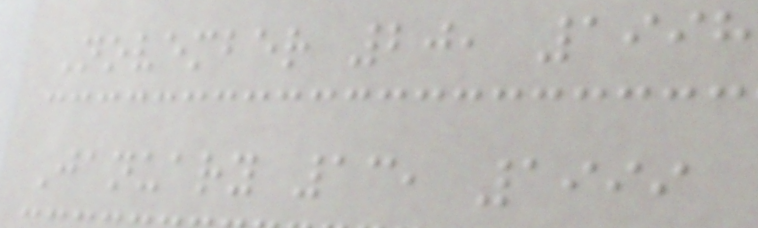November 20, 1998
January 13, 1999
